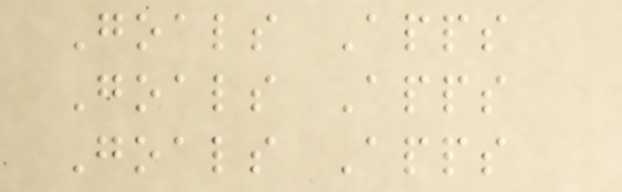Goals Apps
Goals Apps
Goals Apps
